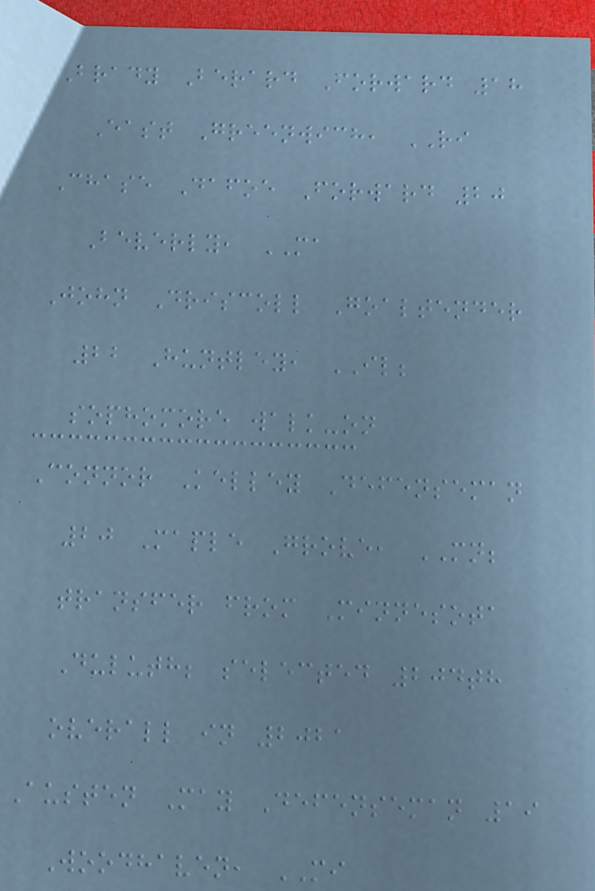Brady Berard Forward 18
East Greenwich, RI
Chase Dafoe Forward 20
Beverly, MA
John Driscoll Goaltender
22 Huntley, IL;
sophomore walk-on
Connor Kelley Defenseman
20 Maple Grove, MN;
transfer from Minnesota
Duluth; selected 204th
overall in 2021
Austen May Defenseman 19
Woodhaven, MI
